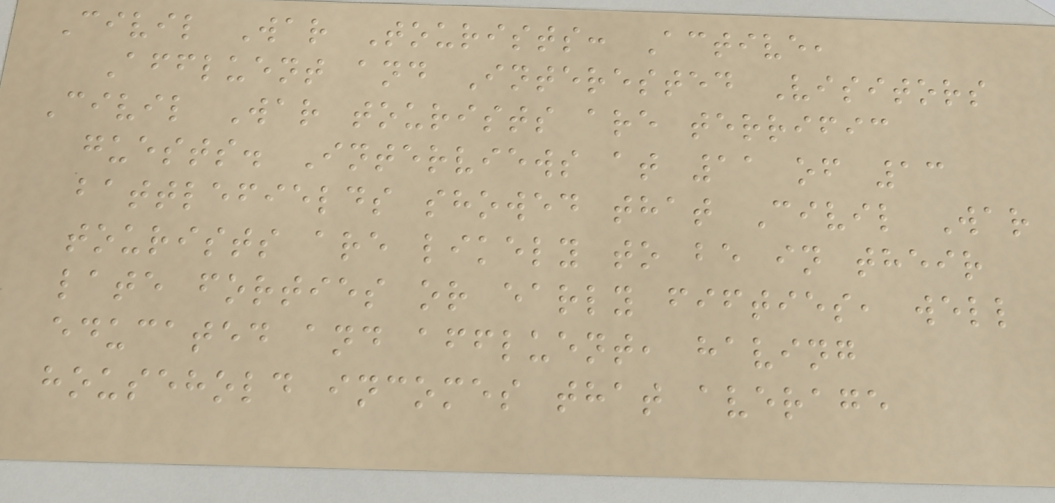Civil War Tourists: Active,
Affluent and Interested Visitors
Civil War tourists are terrific
guests. Interviews at 11 of 13
battlefields showed that Civil War
tourists are likely to be in their
late forties or early fifties, well
educated and affluent, having
household incomes that average
